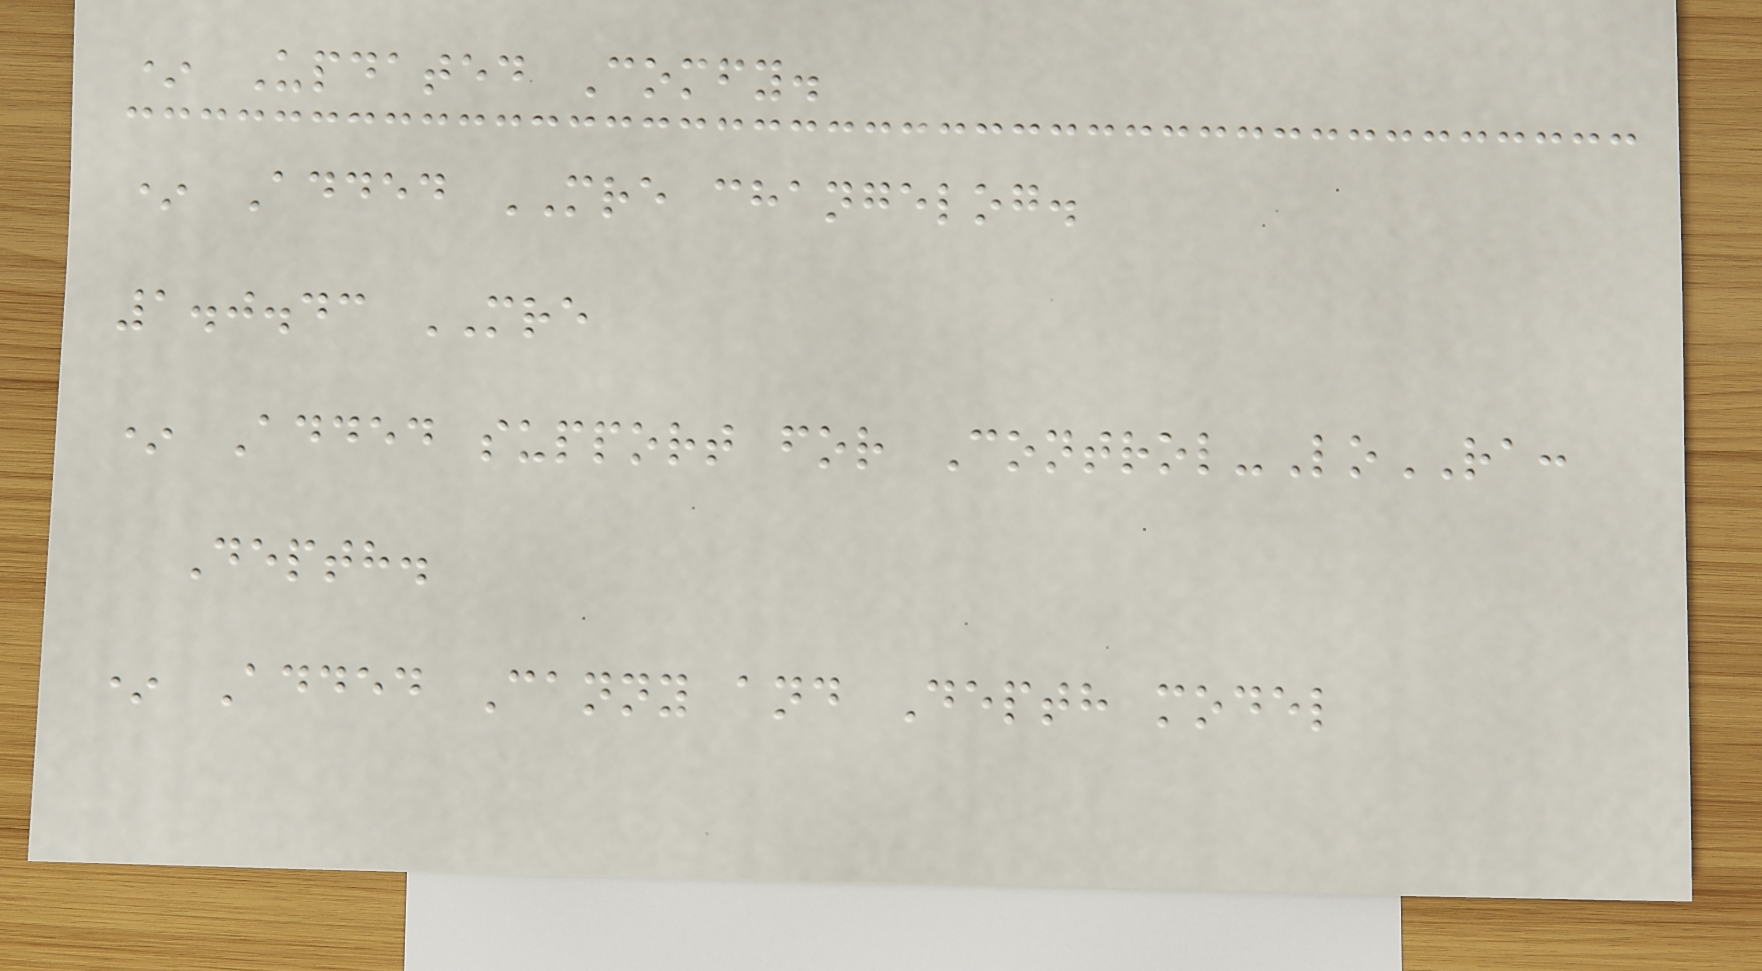* Updated Comfy.
* Added MRE changelog.
1.0.43 MRE
* Added support for Control-LoRA:
Depth.
* Added Canny and Depth model
